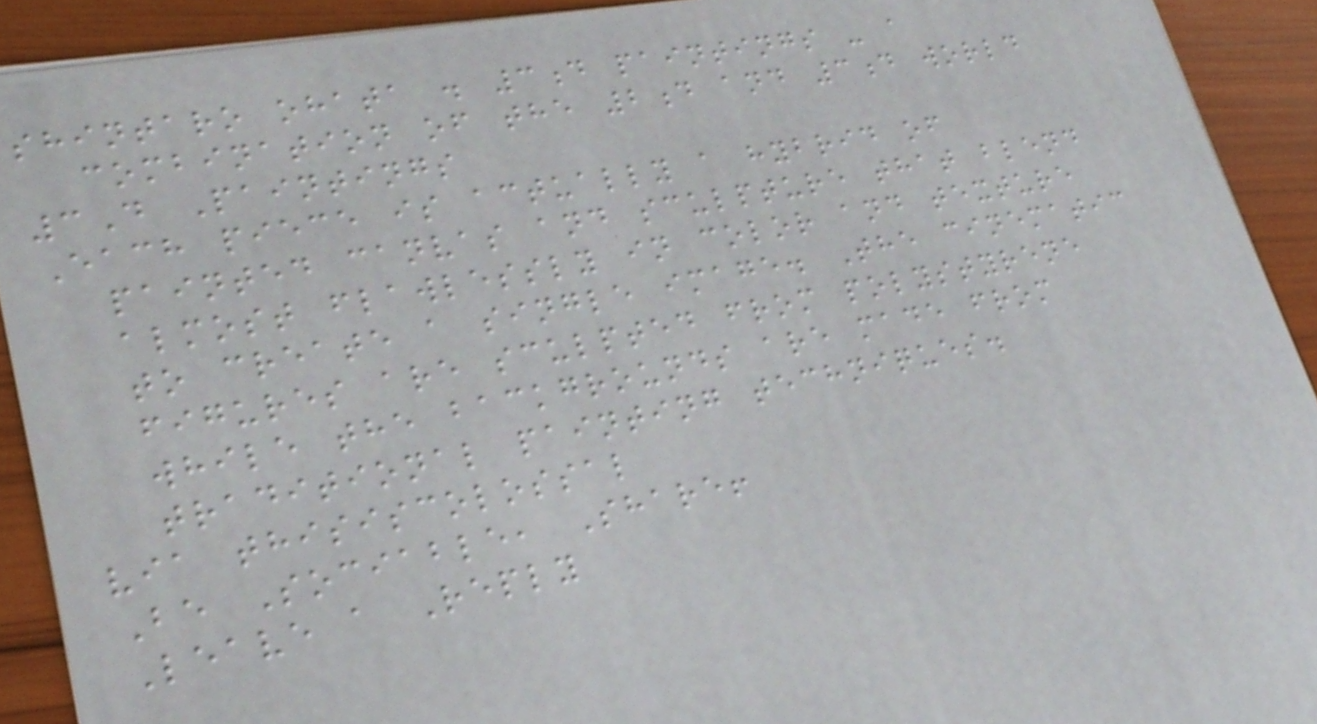shintaro ohata . 3d paintings - a
combination of the 2d and 3d world
3D Paintings
Each piece is actually a hybrid of
painted canvas and sculpture that blend
almost flawlessly in color and texture
to create a single image. The cinematic
figures are sculpted from polystyrene
while the backgrounds are made from
traditional painting techniques.
via thisiscolossal
Be Sociable, Share!
Leave a Reply
